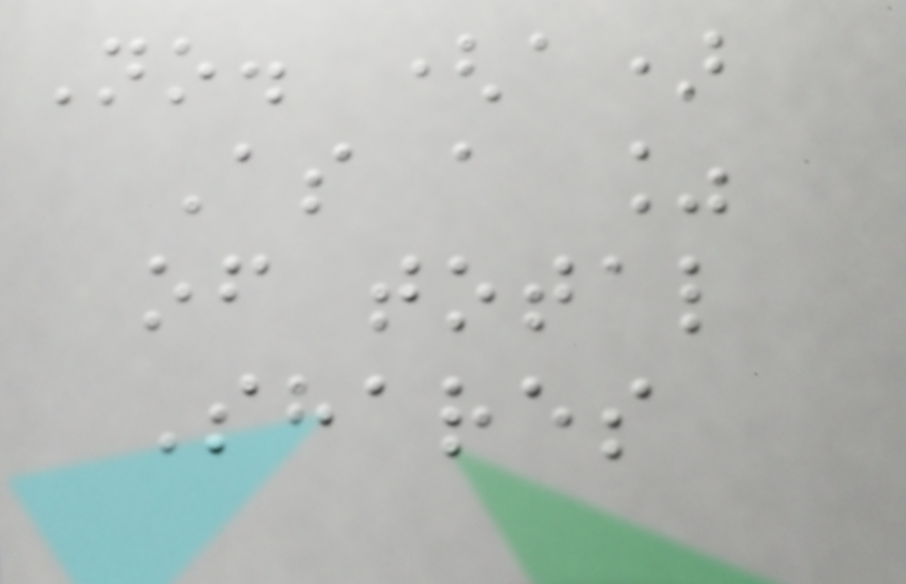No. (a)
As a %
of total
Shares
